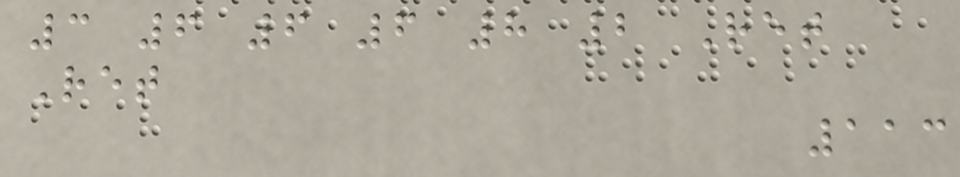3 6 6 6 8 2 Ret
Ret
113
